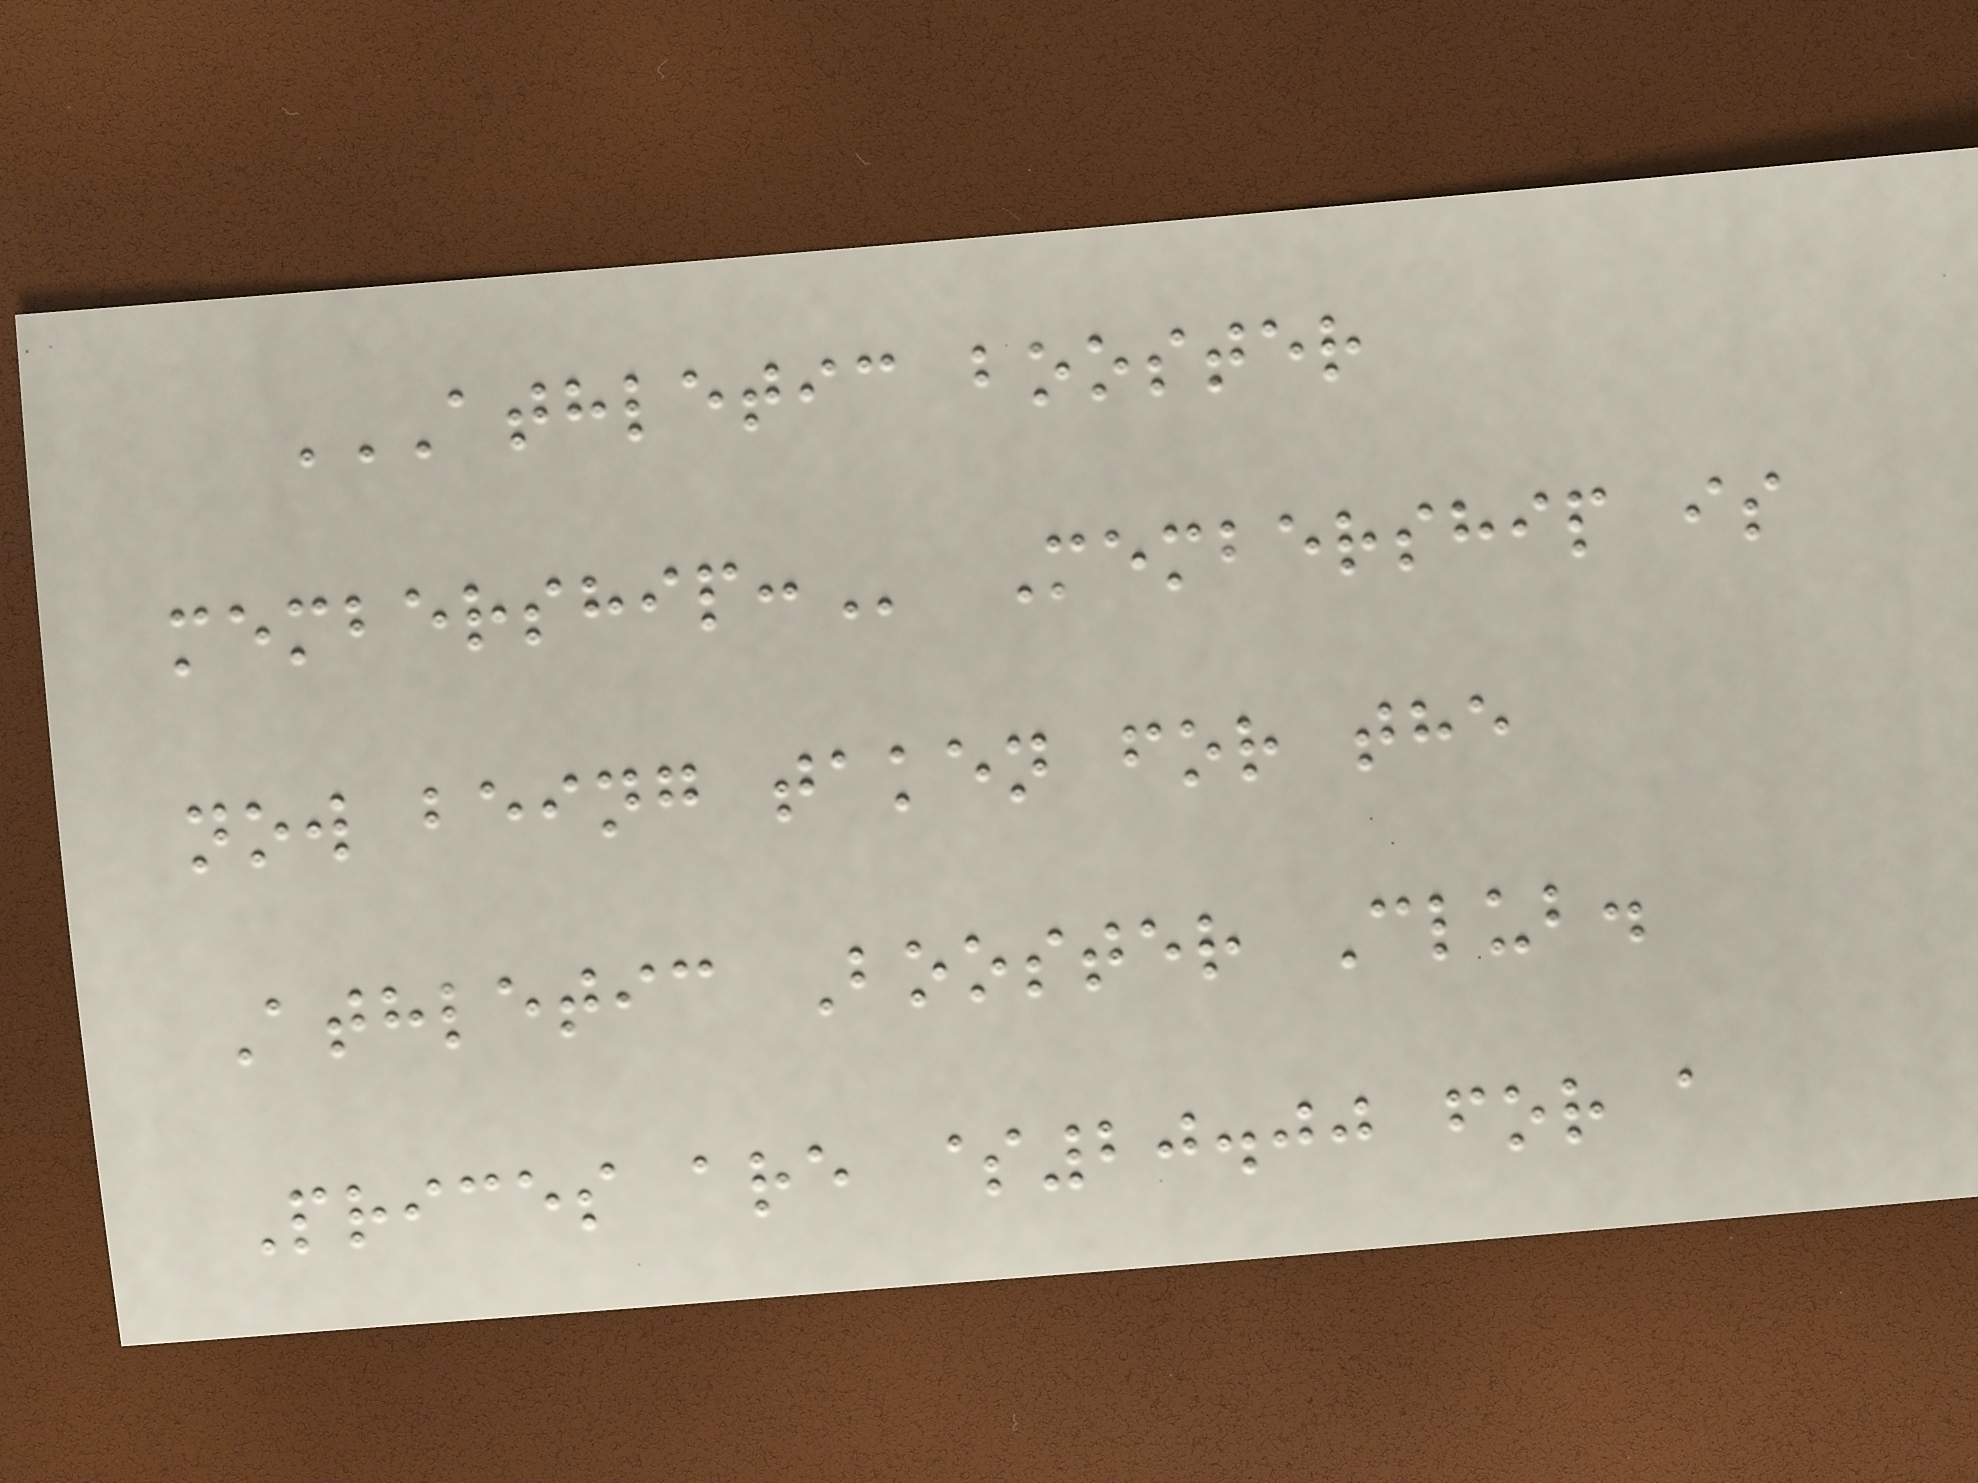ATHLETIC BOOSTER
MEMBERSHIP: Membership is
now being taken for the
Athletic Booster Club.
Prices are $20.00 for a
